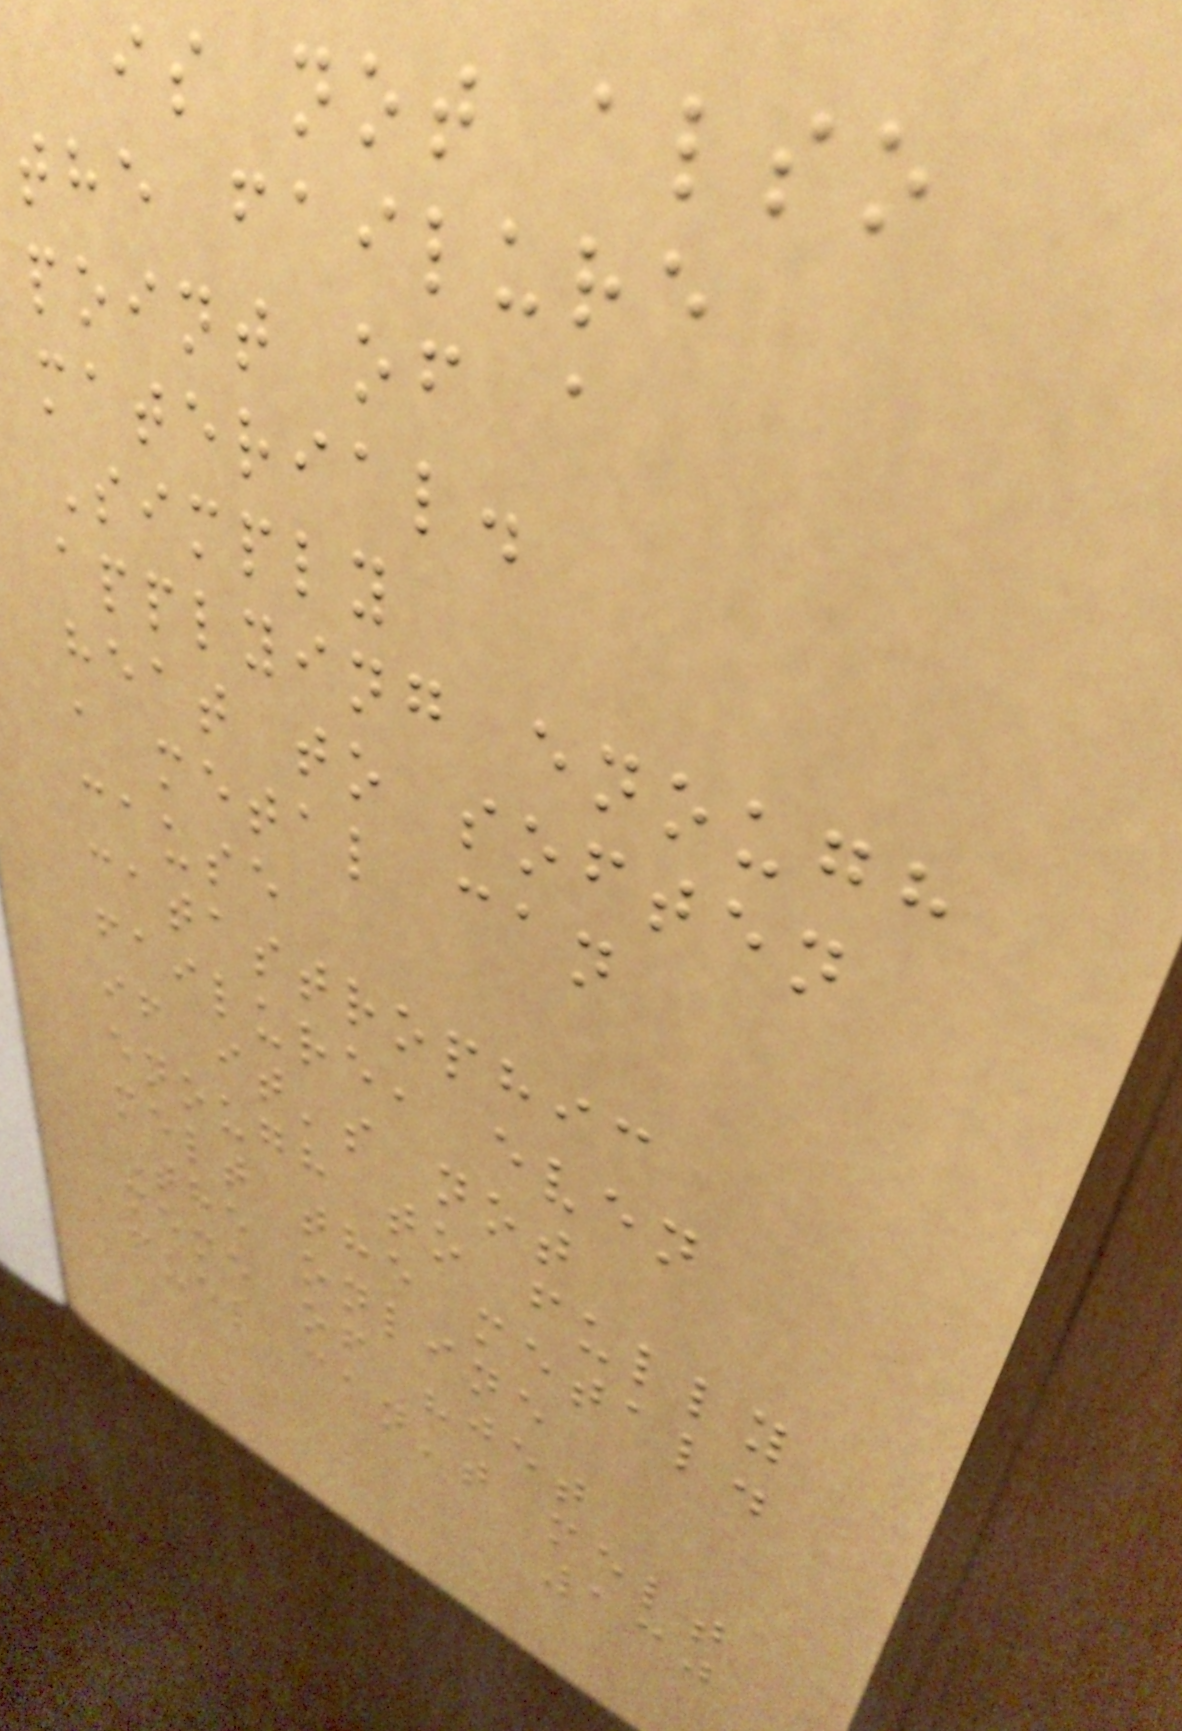is not also
the failure
point of a
material.
Simply
applying enough
heat to soften
a metal can
cause
catastrophic
failure, even
if it's not
enough to fully
melt the metal.
The online
meme of "jet
fuel can't melt
130
